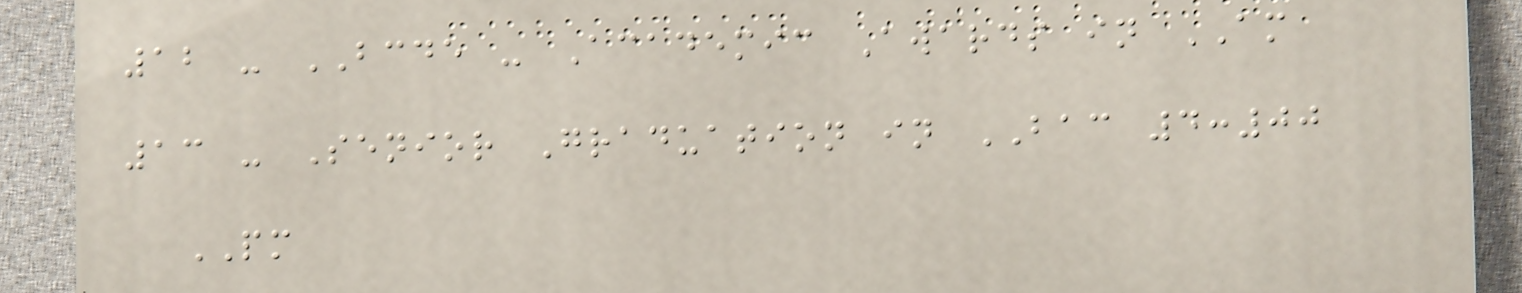12 - BCDE - Academic Awards in AM
13 - Senior Graduation in BAC 4:00
PM
